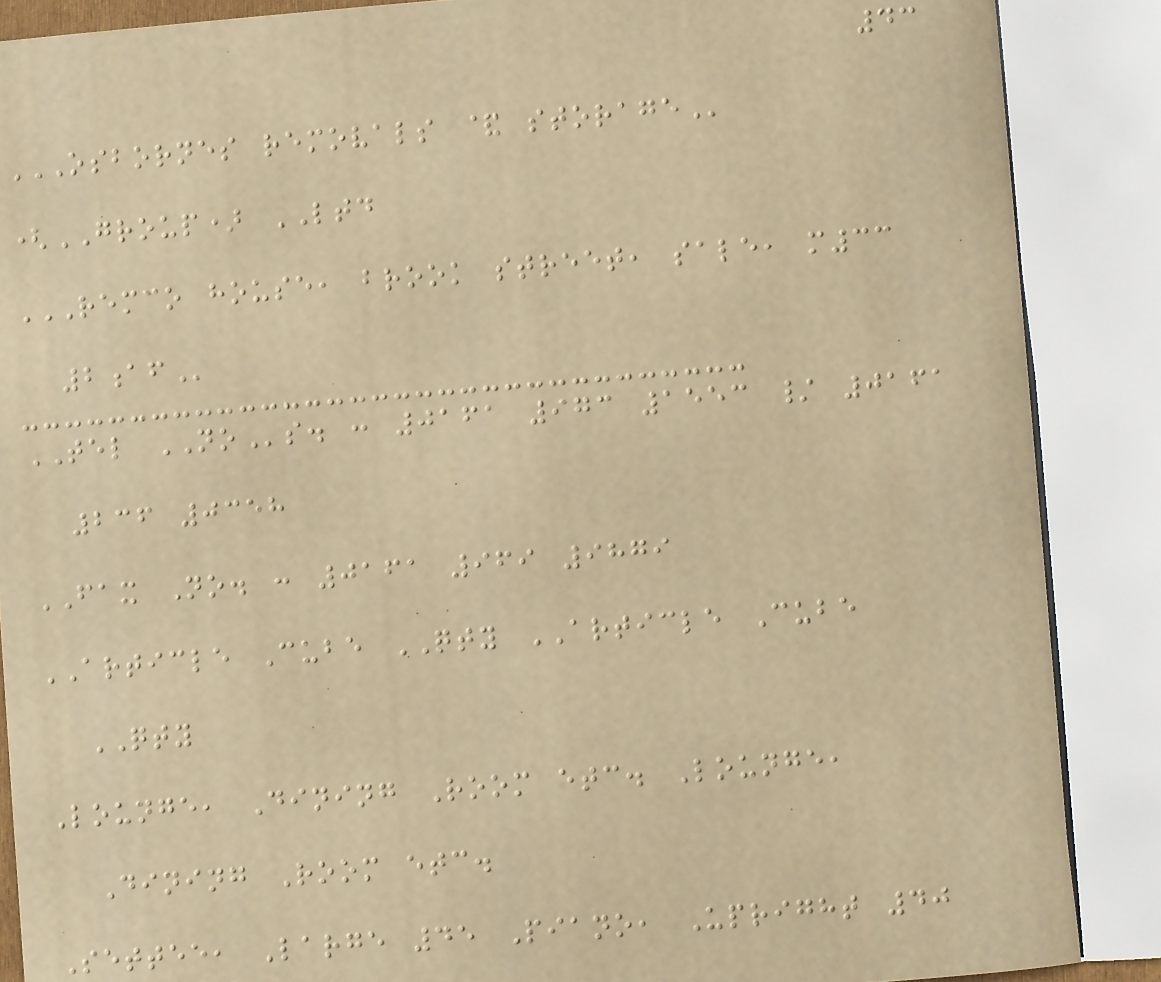43
OSBORNES REMOVALS & STORAGE
(GROUP) LTD
REMCO HOUSE, BROOK STREET, SALE, M33
2AF
TEL NOs. : 0161 973 1553 / 0161
236 0358
FAX No. : 0161 969 9879
ARTICLE Cube QTY ARTICLE Cube
QTY
Lounge, Dining Room etc. Lounge,
Dining Room etc.
Settee, Large 45 Piano, Upright 40
